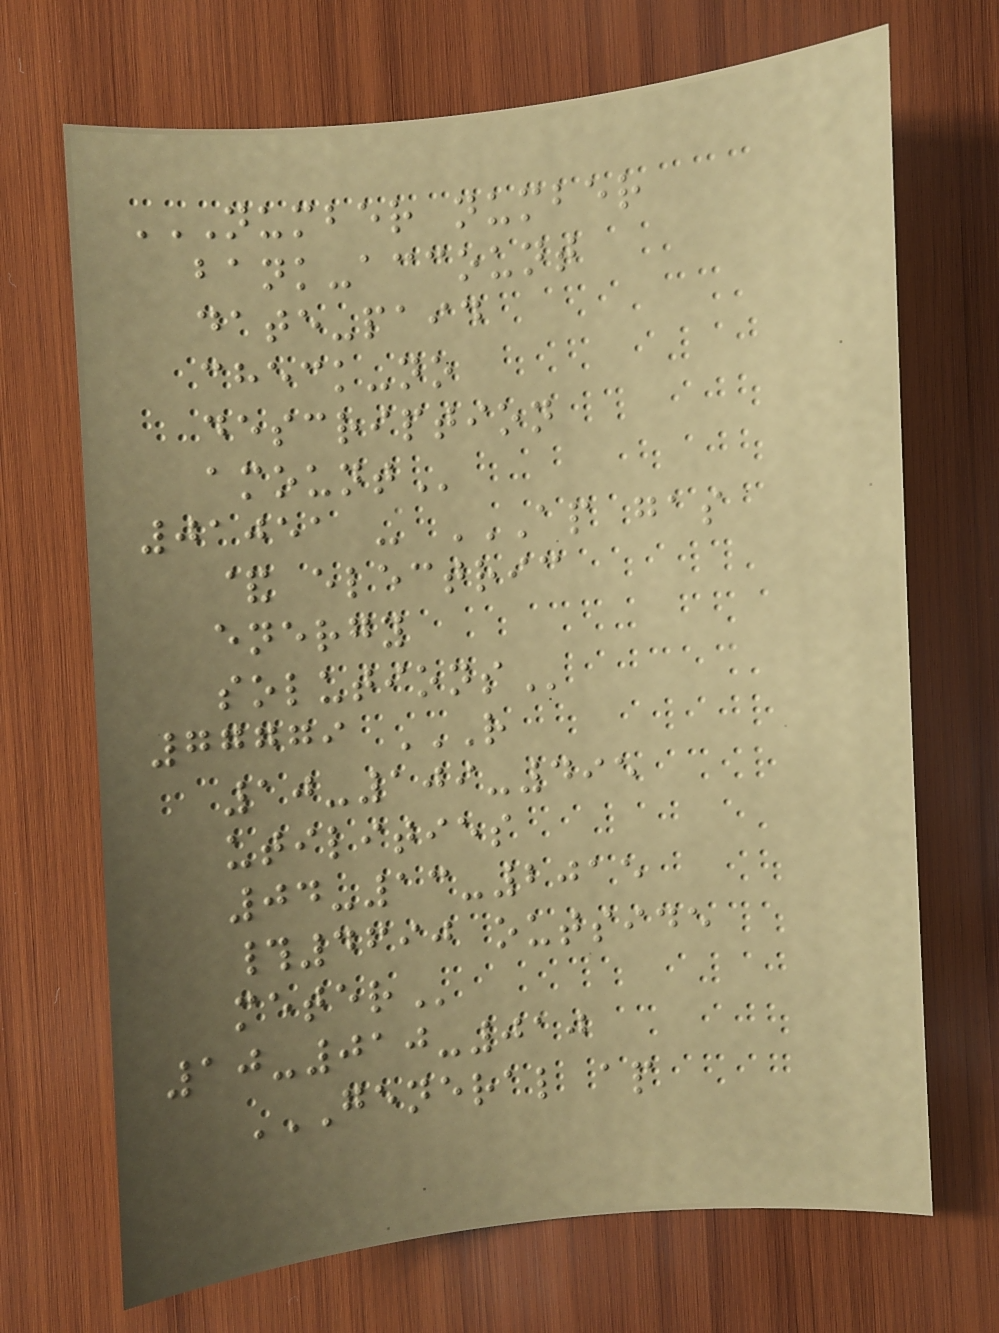NUMBER NUMBER
BANK-ACCOUNT
DATE-PAID
CHECK-NO
DESCRIPTION
AMOUNT
01051 - AP GAS
& ELECTRIC
ENERGY
SOLUTIONS
77779 R
10-109-495
UTILITIES
04-13-2015
#4690 OUTSIDE
METER
10-010-010
GENERAL AP
